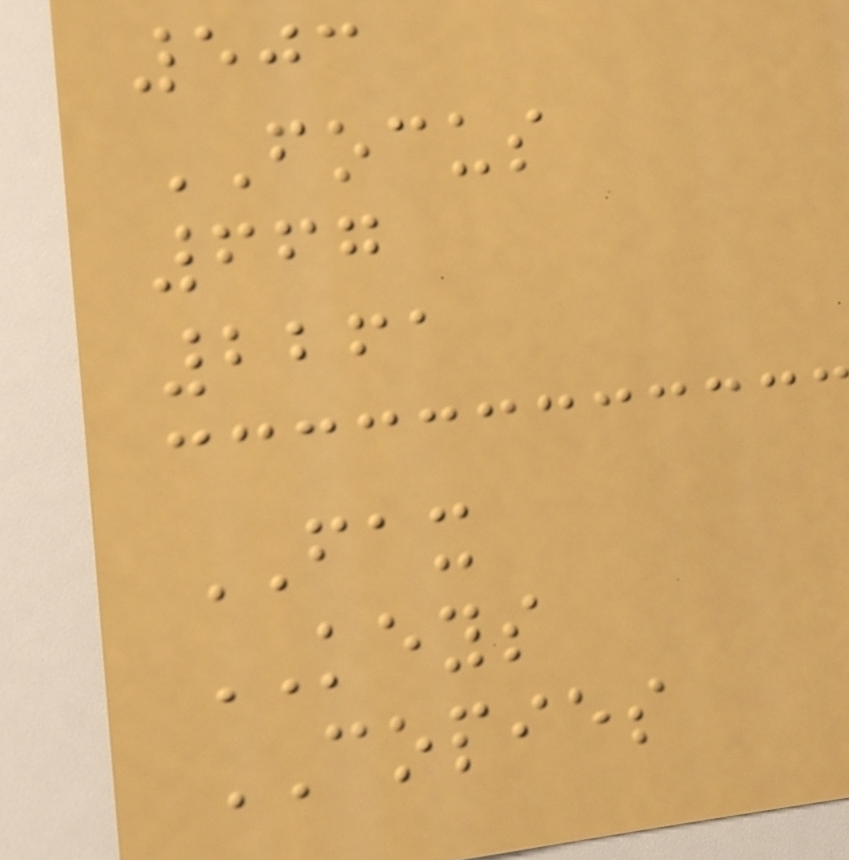503
FOCUS
667
2261
FAX
KEYS
COPIES
